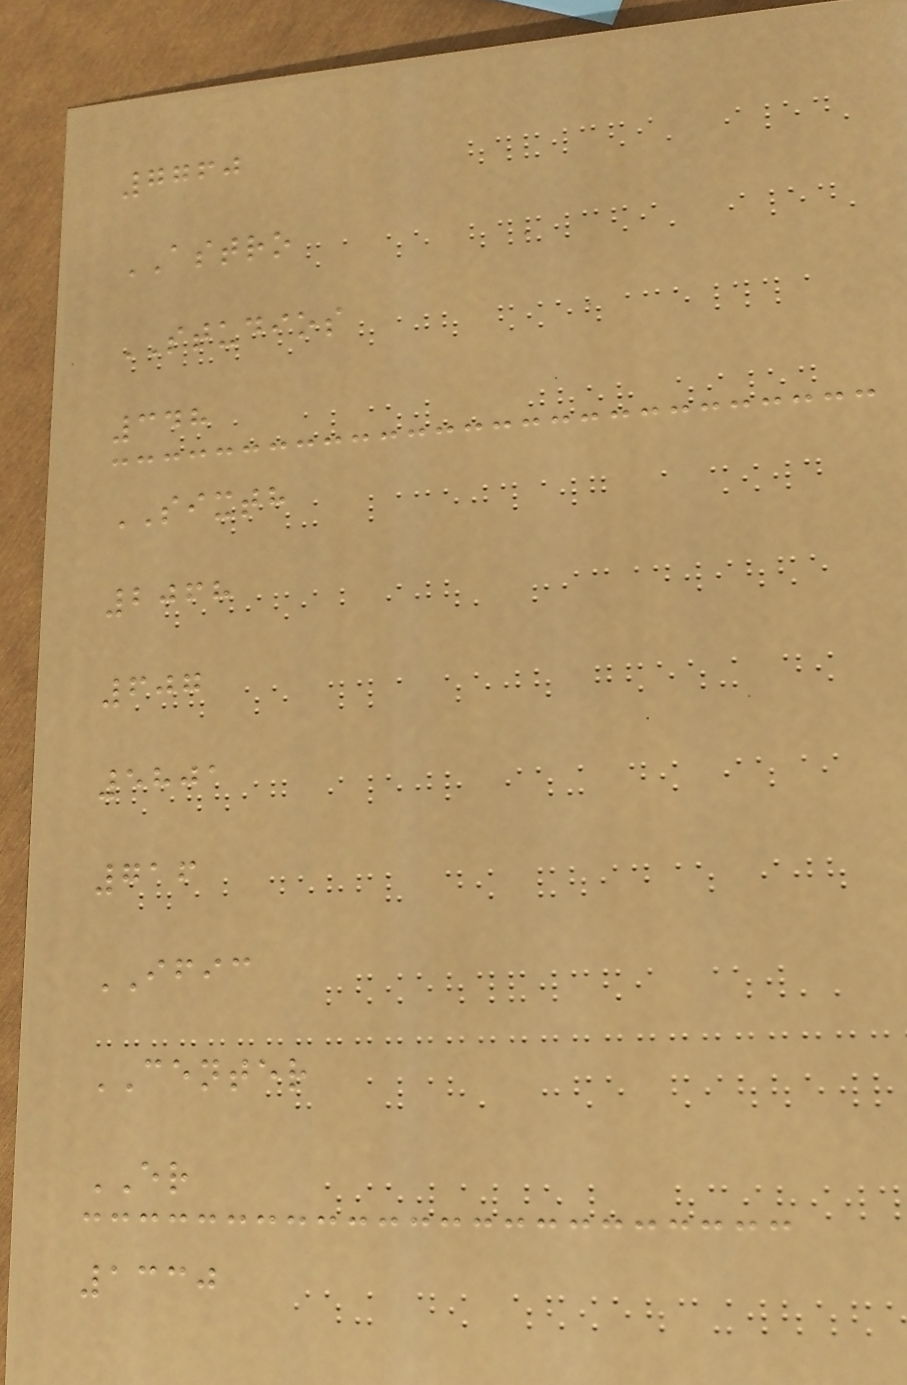7760
ASTRO
STUDIOS
348
SIXTH
2068
607
5801
716
IFIC
CENTER
ER
1330
